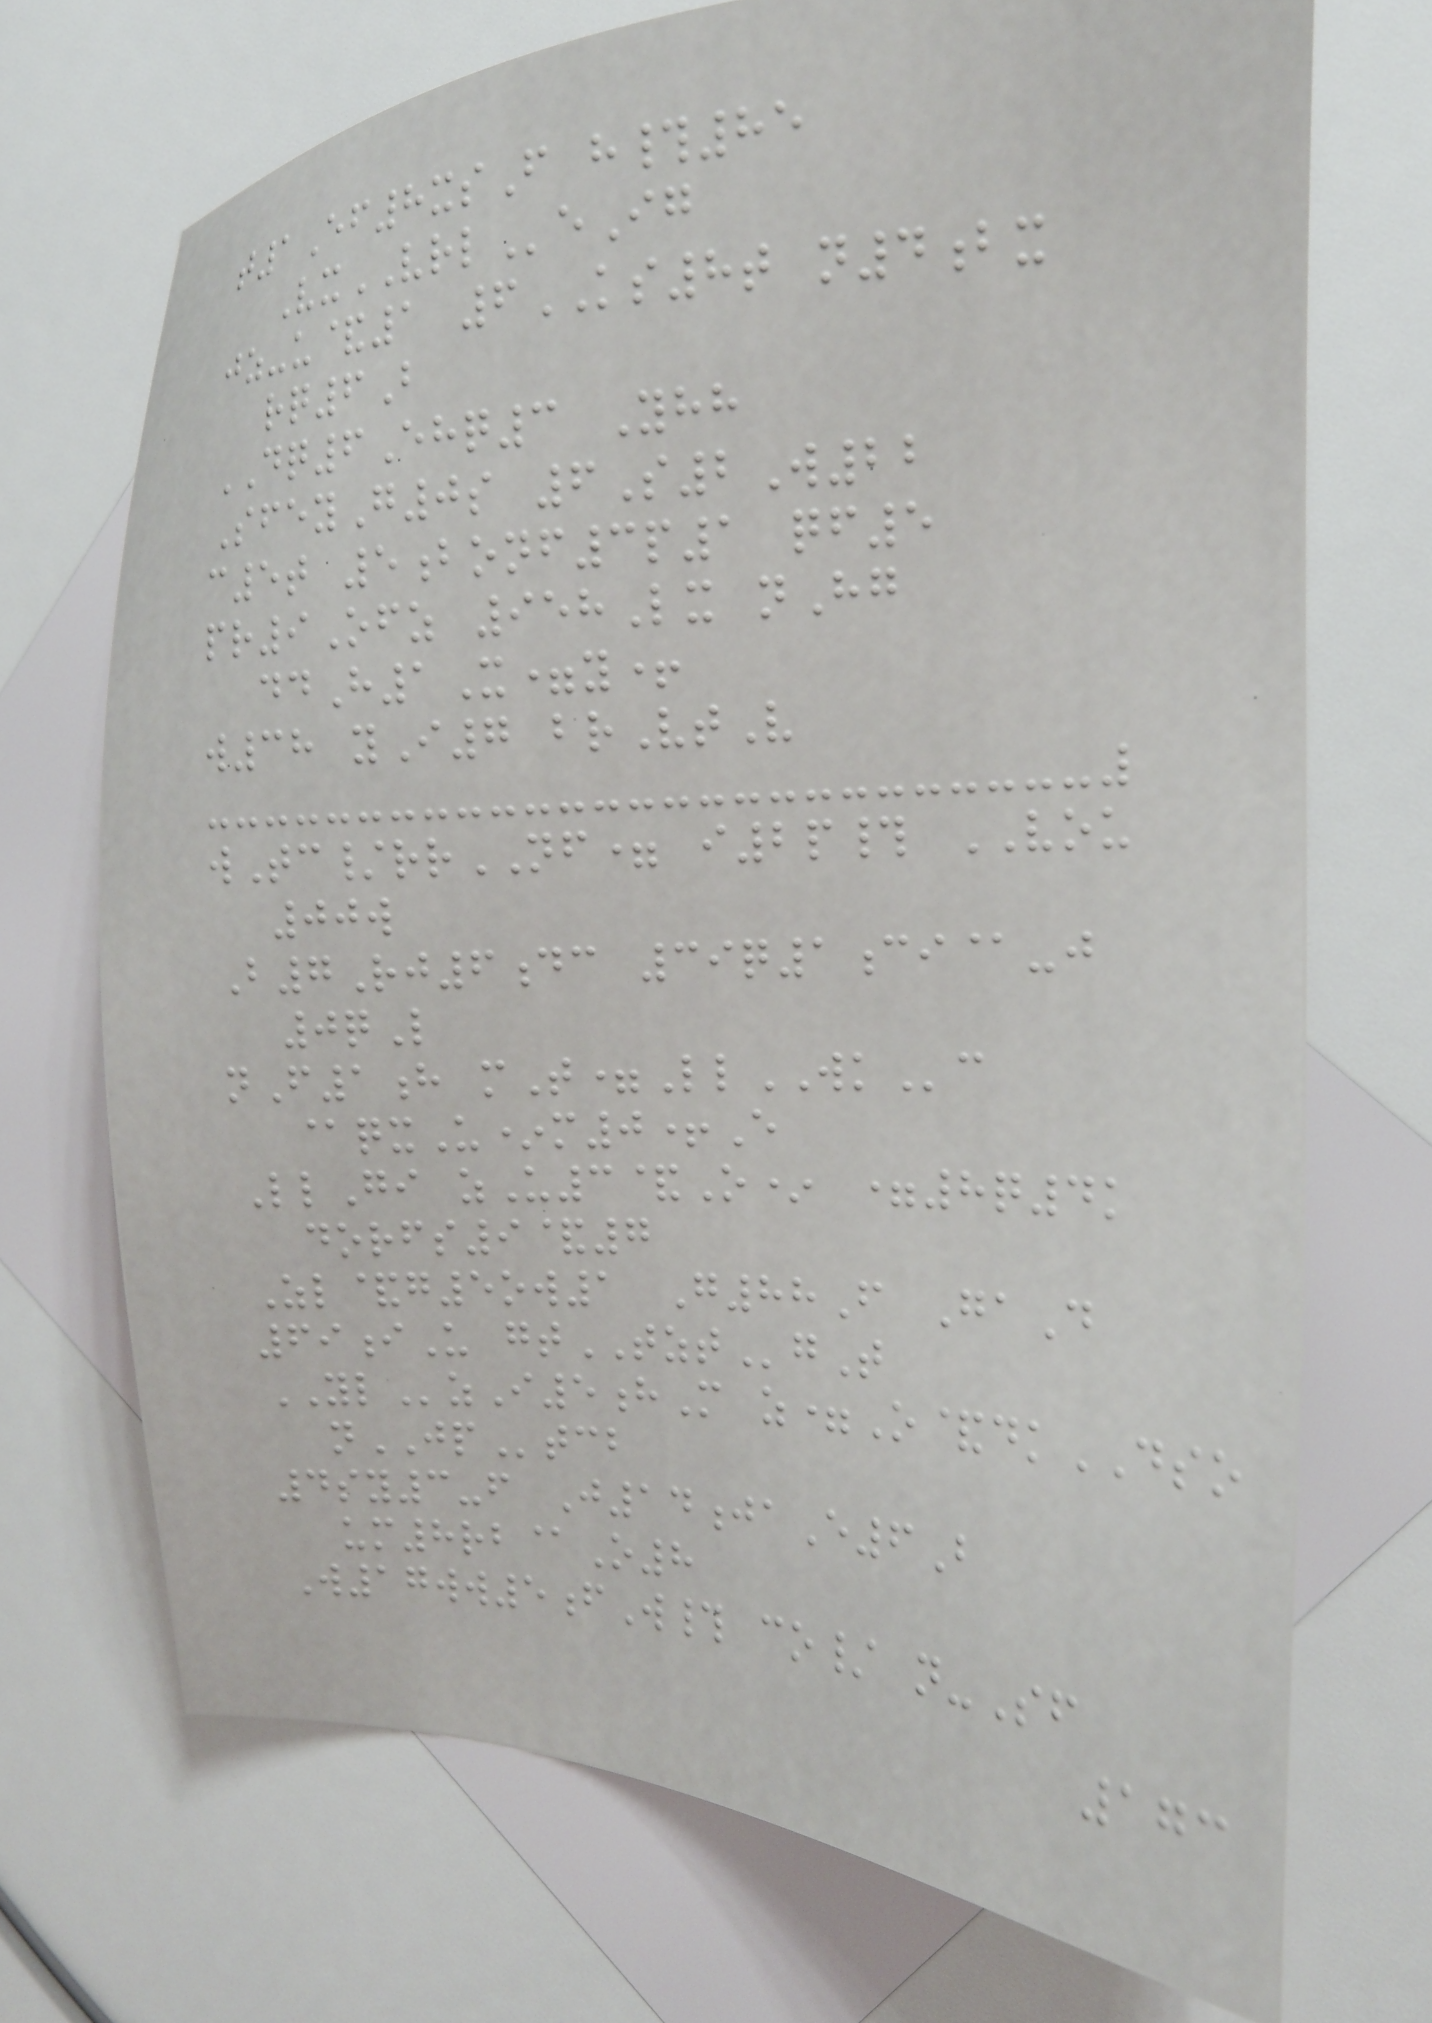t1Ef8xsF h#85
VxVRLeIg
jz-u&1 6KS8t n4bx
rq6B
DQ6Ehq3 Yhh
SfeyG0s 6S2W22
c5t 5bonf3p1 qf5
pr9Ofz 958Lx nHg
ddH1X=y+
w38 yI7 brVtV
wTc/rrNF= i2p# VOU
00w
B7Rj6dc 39q1ci@-j
0qL
nF1h mT=LlWKc
@qxU*m0+E
LlGi zU3&O* =8q4k
dorfs9&7
Zl&g5ow1 G88F GaD
69iU gtTZTgT
YLzI5hM z=O&dkDSO
nJPtcb
4sy3-f J14jaE6B
um8rb@O8
W17ww5fW# co/ n-Sf
173
